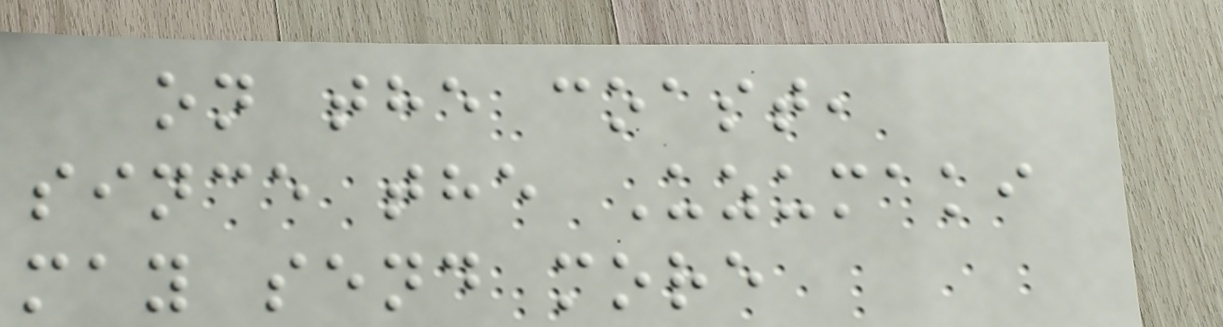on the coast,
since the Uzumaki
may send more
